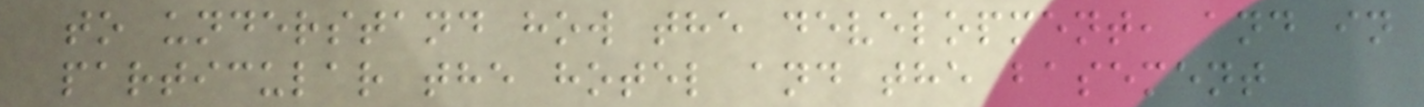to understand how the development, and in
particular the hotel and the basement
